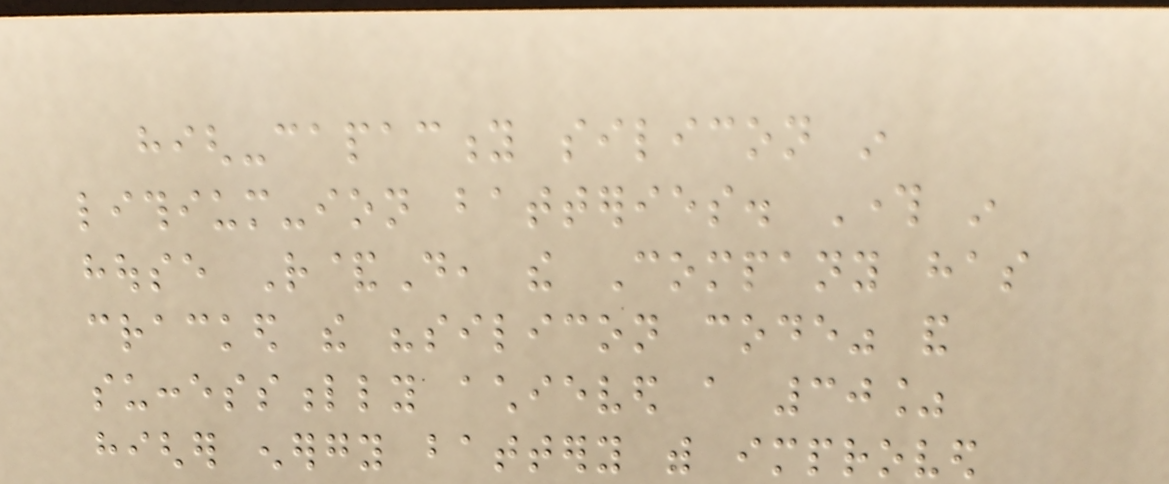high-capacity silicon in
lithium-ion batteries. Through in
house R&D, the Company has
cracked the "silicon code" and
successfully achieved a 30%
higher energy battery with improved
